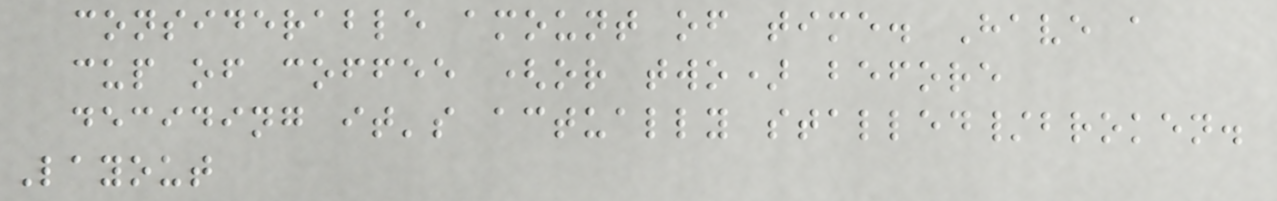considerable amount of time. Have a
cup of coffee (or two) before
deciding it's actually stalled/broken.
Layout
